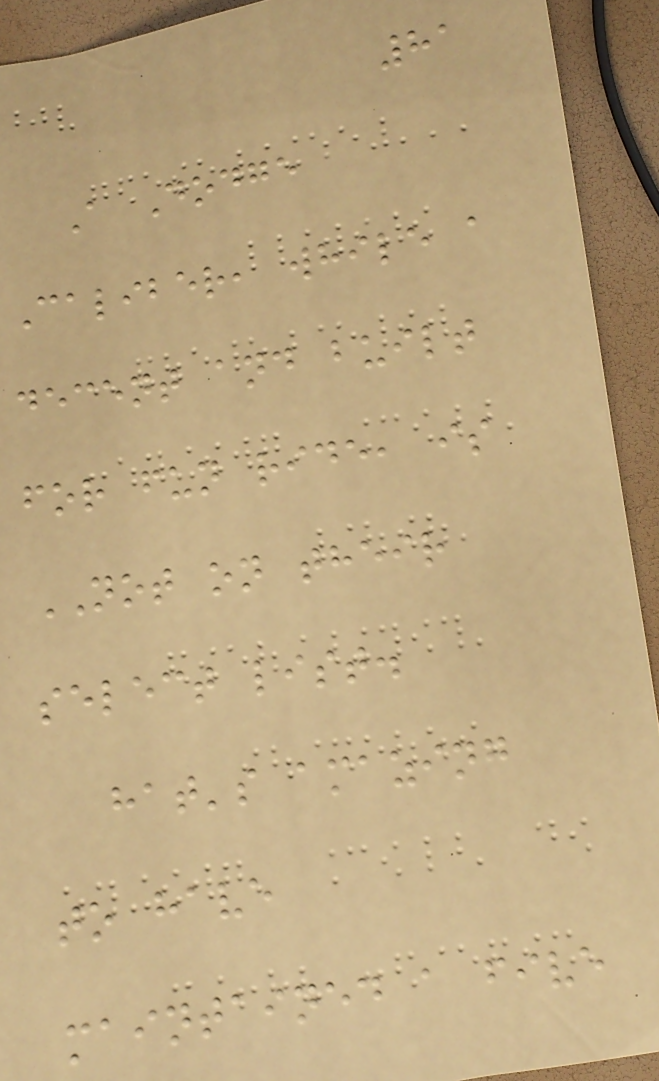81
A Dodge
Caliber, while a
decent and built
for fun ride, is
NOT on their
select list.
hat's amazing
to have
maintained a five
